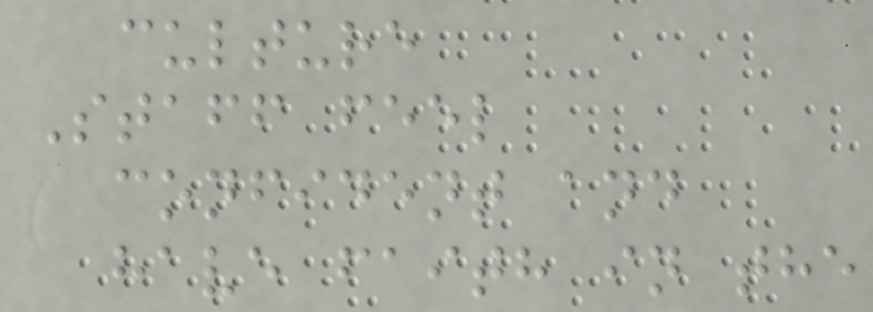culture
Staff feel
confident and
have faith in the
